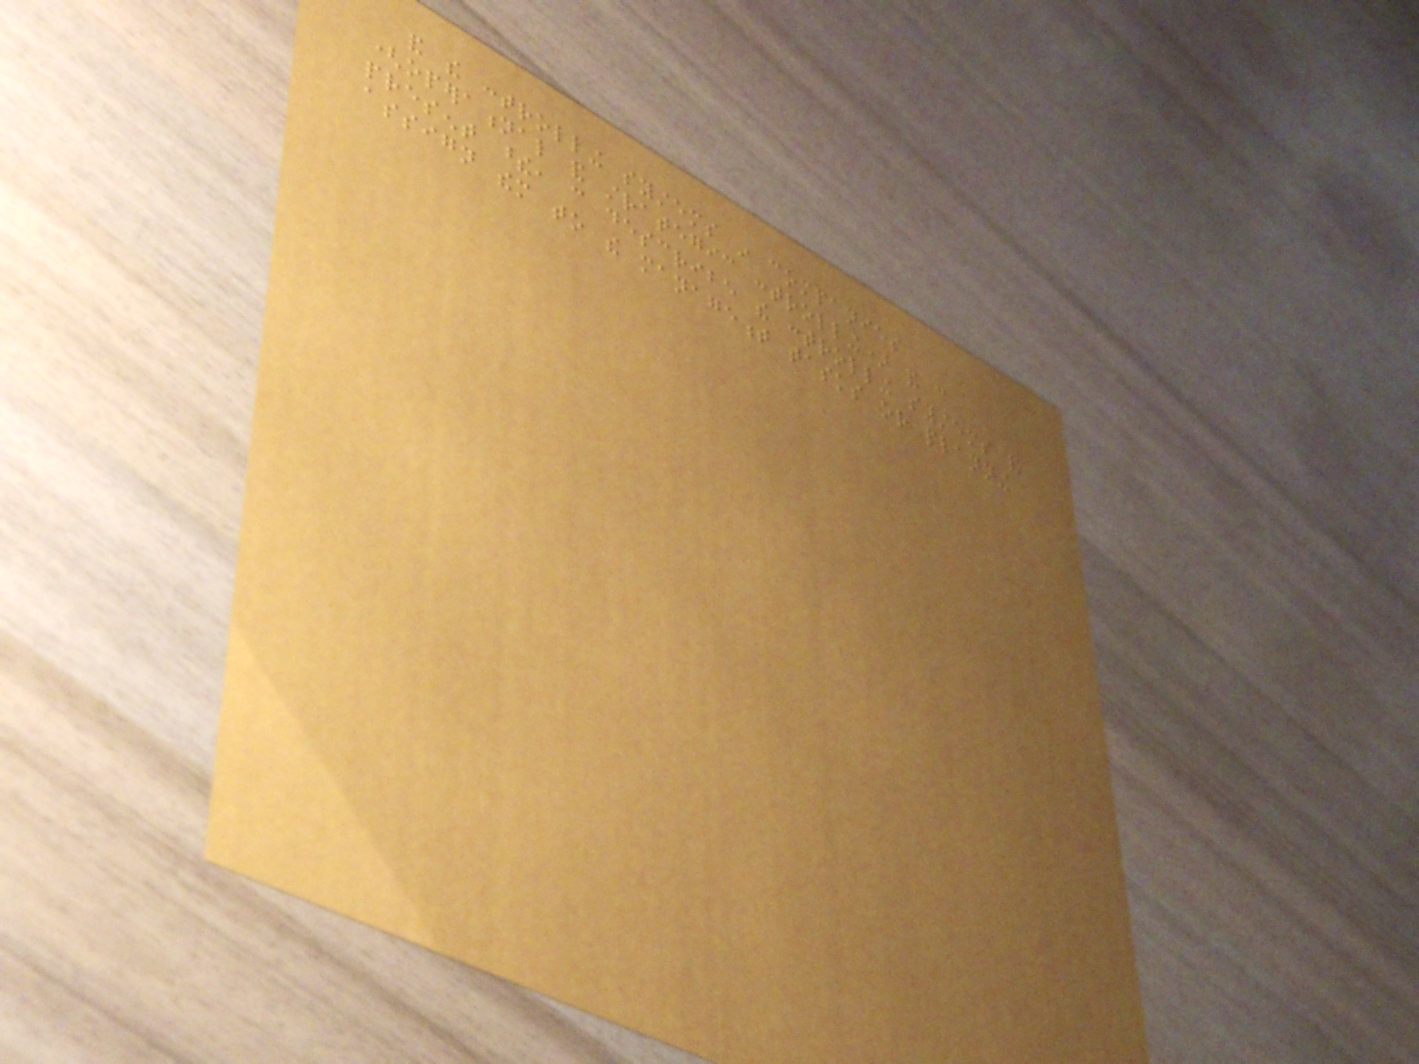and the controlling systems in companies
(operational and strategic controlling) and can
present these, can describe the controlling systems and
assign them to the management tasks or planning
